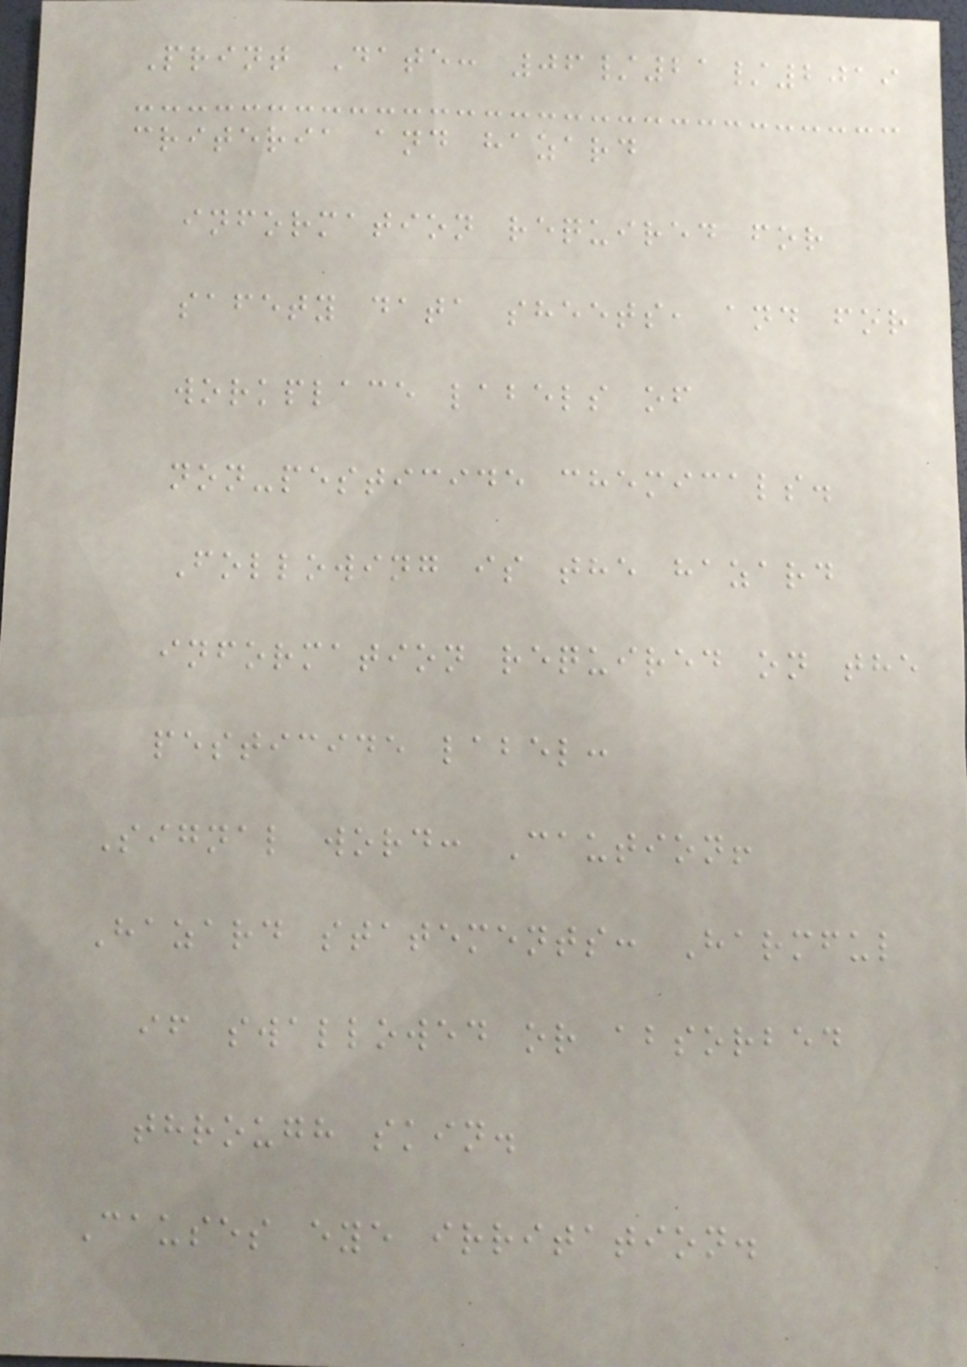Print Date: 06/21/2019
criteria and hazard
information required for
safety data sheets, and for
workplace labels of
non-pesticide chemicals.
Following is the hazard
information required on the
pesticide label:
Signal word: Caution!
Hazard statements: Harmful
if swallowed or absorbed
through skin.
Causes eye irritation.
